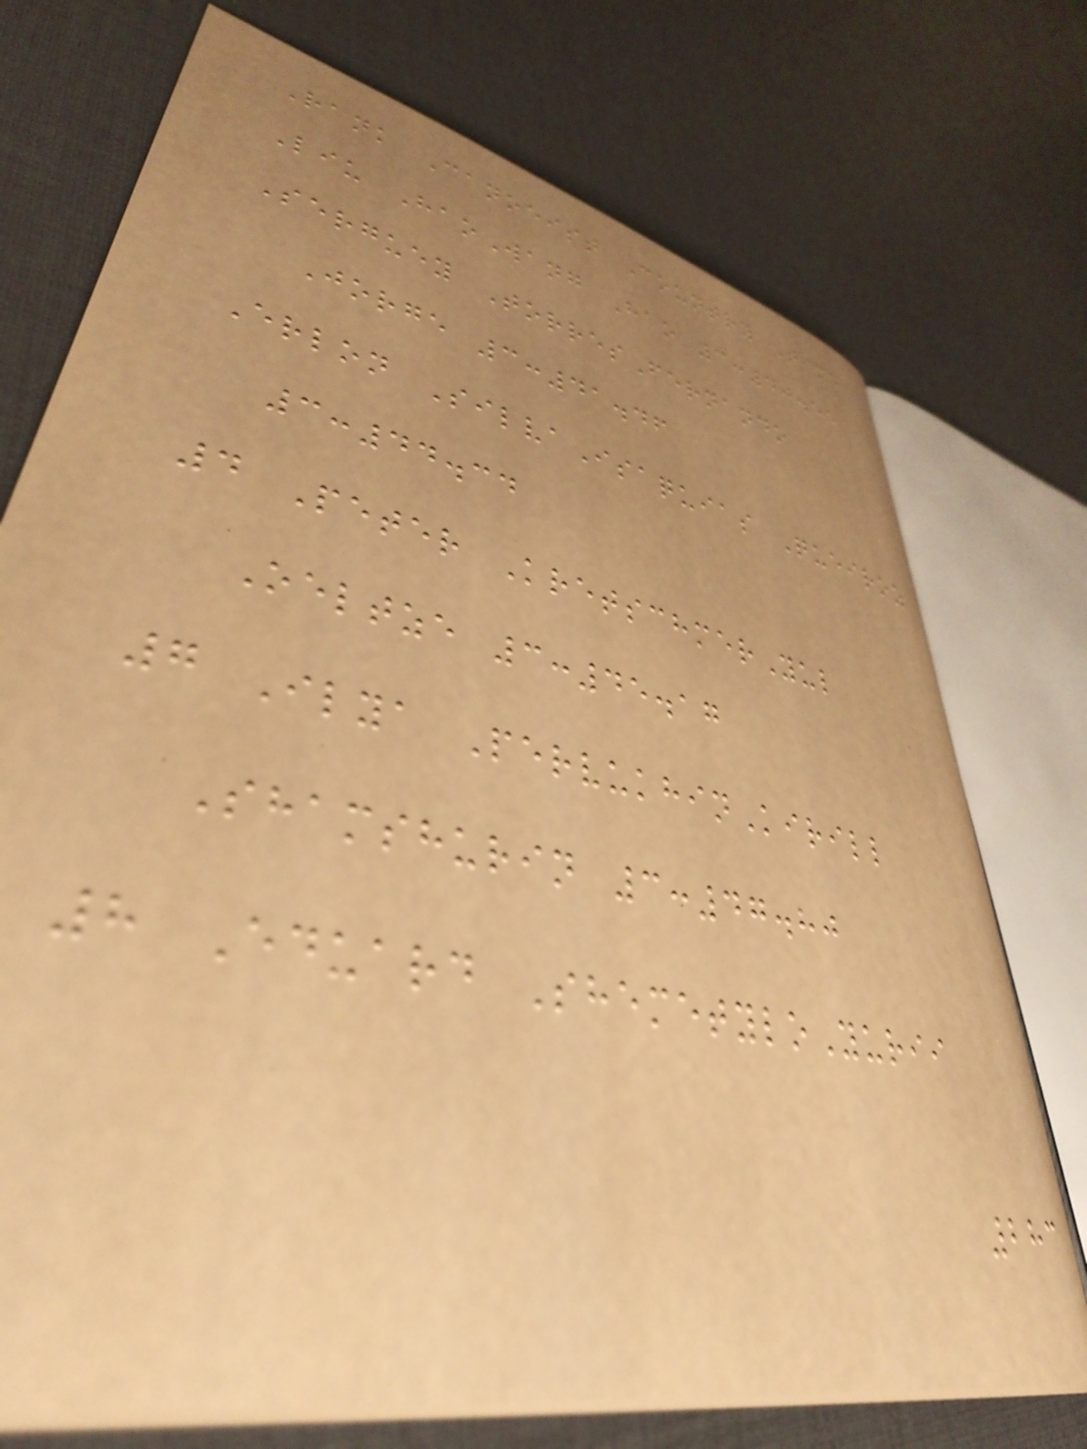Rank Canoeist Country Time
Liu HaoWang Hao 3:40.55
Serguey TorresFernando
Jorge 3:41.46
Erlon SilvaIsaquias Queiroz
3:44.34
4 Peter KretschmerYul
Oeltze 3:45.17
7 Ilya PervukhinKirill
Shamshurin 3:47.80
8 Eduard ShemetyloYurii
283
